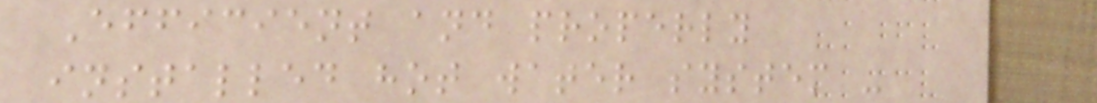Efficient and properly
installed hot water system -
